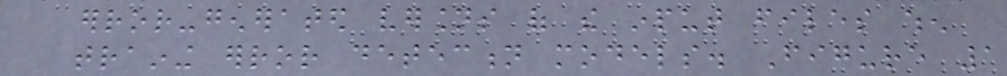error-generated versions of the input files when
training error detection models. Figure 1
